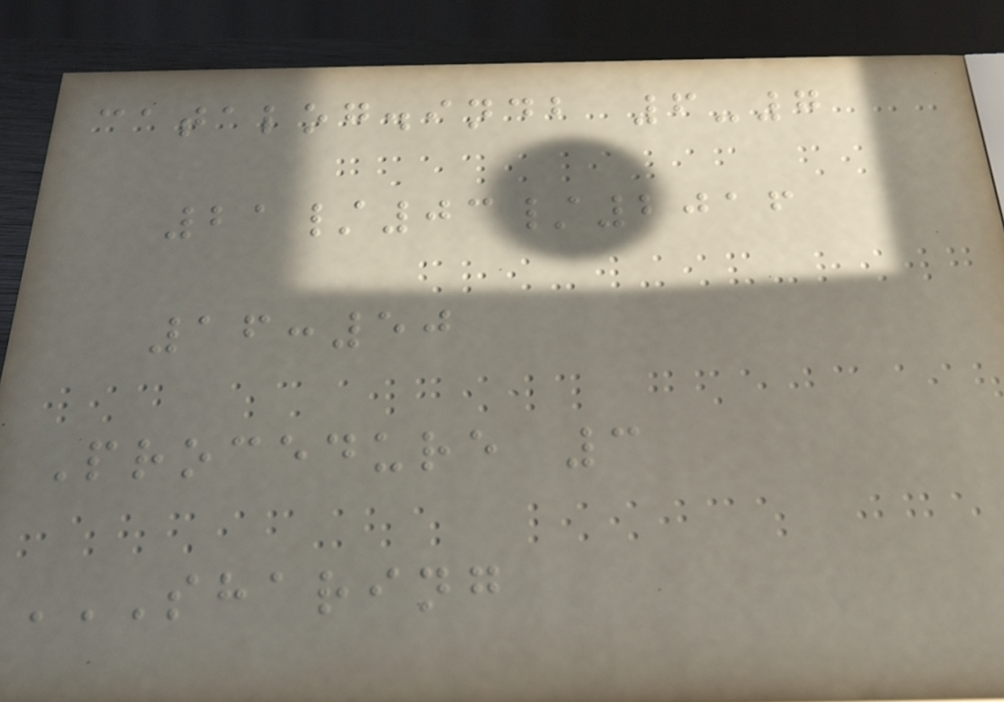catalog.indb 6-7
21/03/2016
16:50
Procedure 3
SHARING
